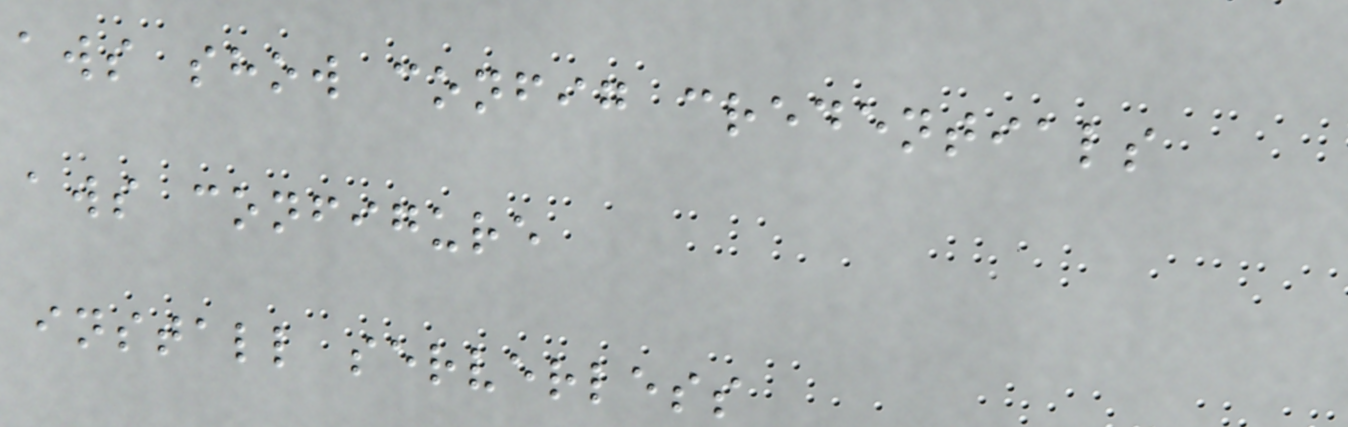aws show config credentials
aws configure
install serverless
